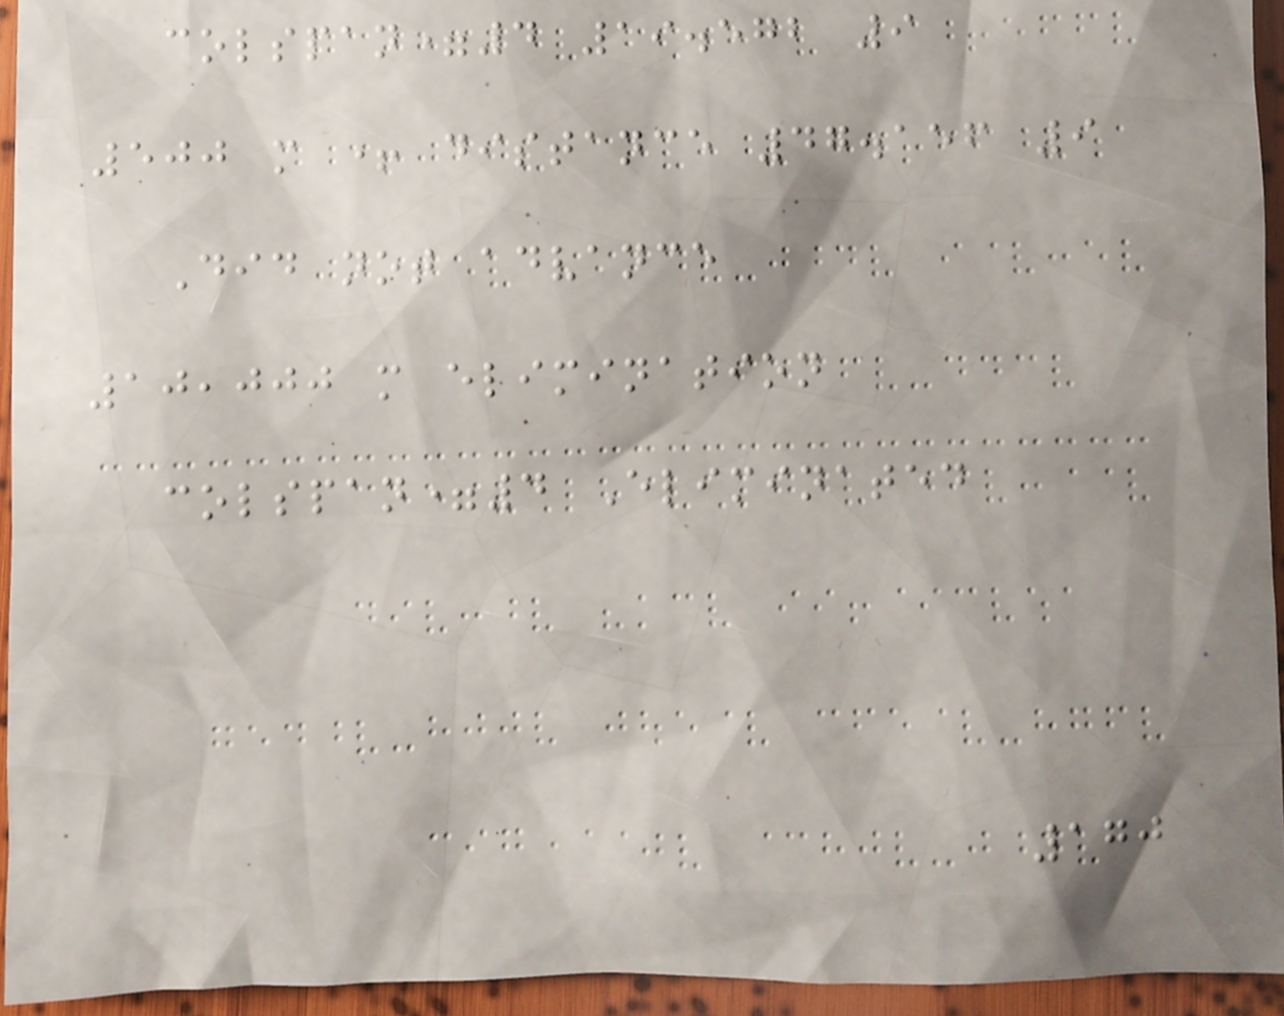colspan=4 19.572 9
500 m + distance 47.156 9
Did not advance
10,000 m elimination
colspan=4 Eliminated
170
